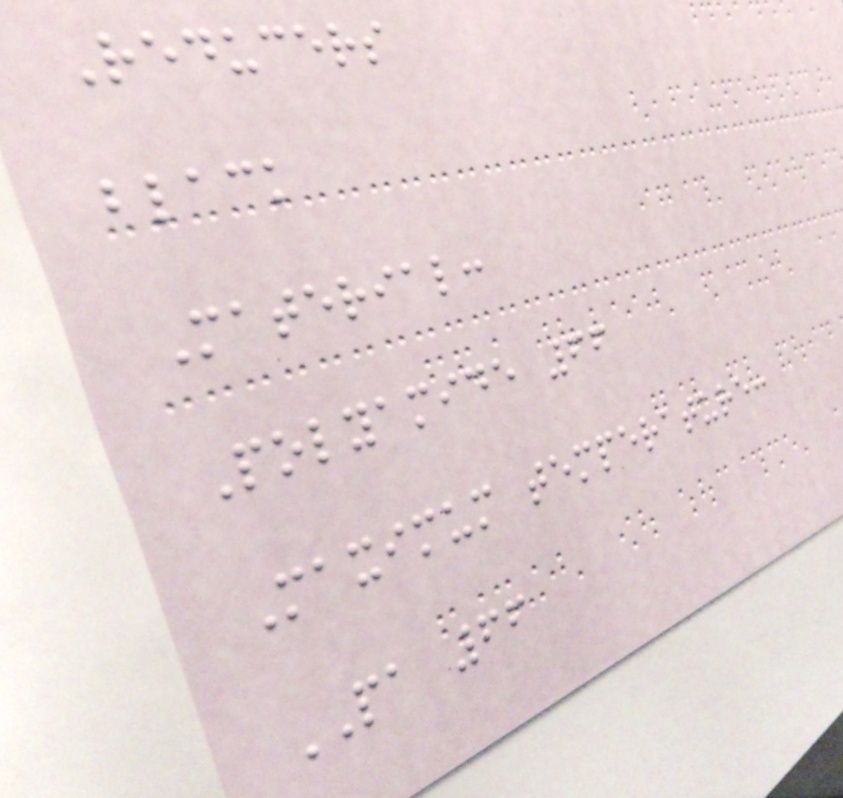Reducers
black
Material:
Polyamide 66
Maximum temperature:
PA 66
